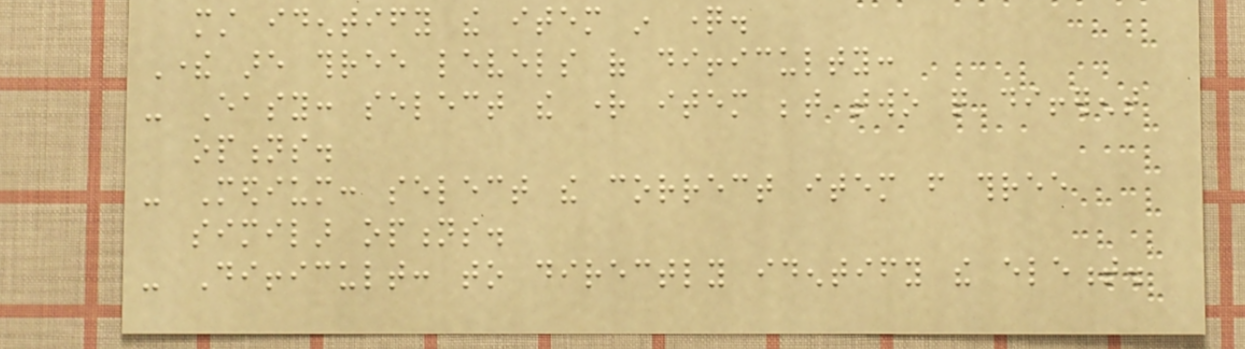must identify the item in question.
There are three levels of difficulty:
- Easy: select the right item between two quite different
options.
- Medium: select the correct item from three
similar options.
- Difficult: to directly identify the element.
